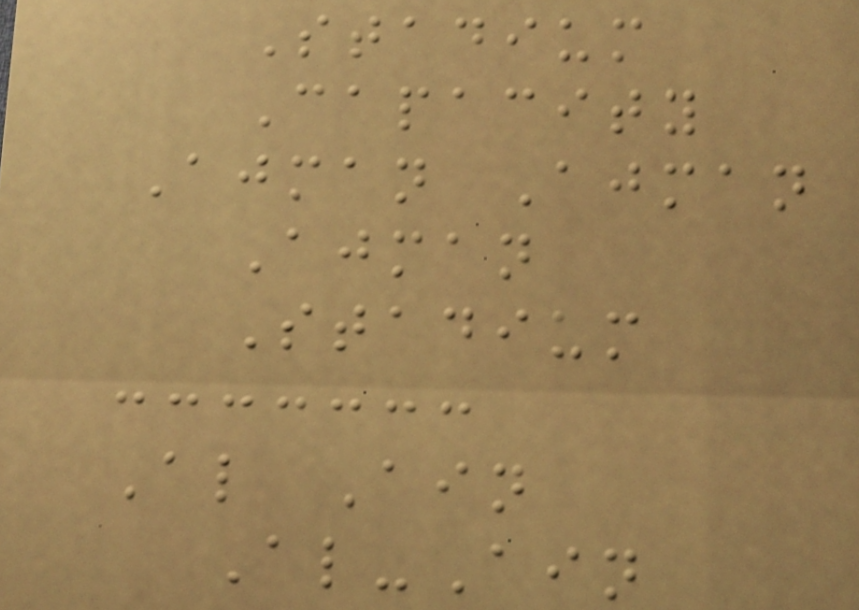Stadium
Capacity
Ajman Ajman
Ajman
Stadium
Al Ain
Al-Ain
